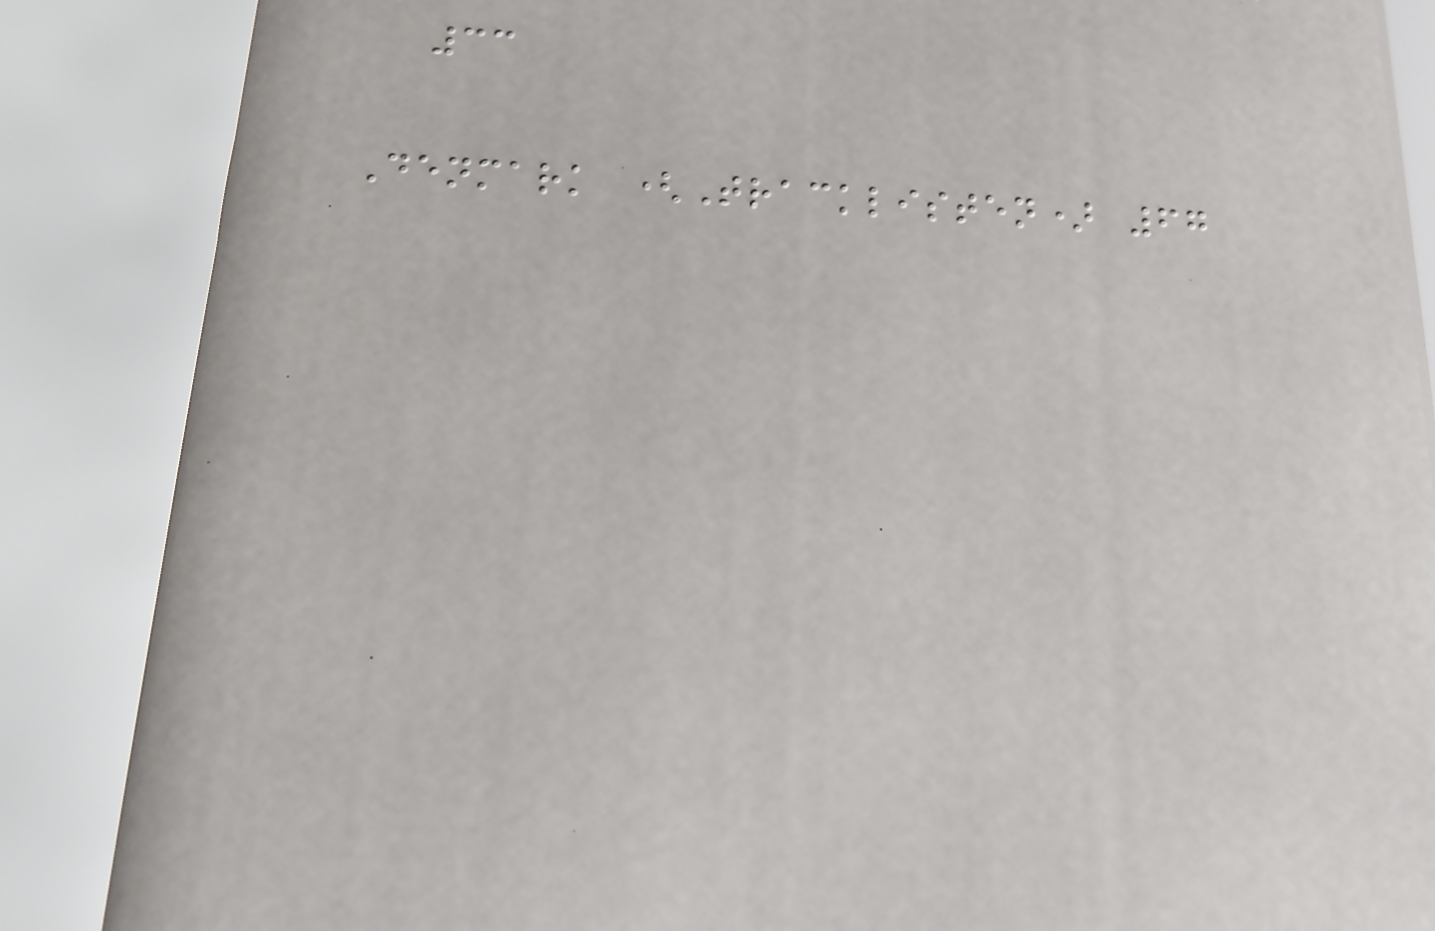33
Denmark (Tracklisten) 67
